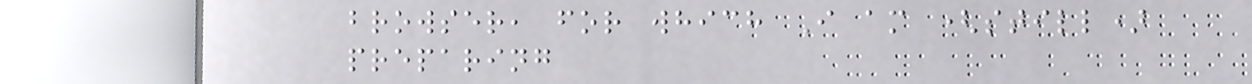browser, for which I am (still)
preparing
